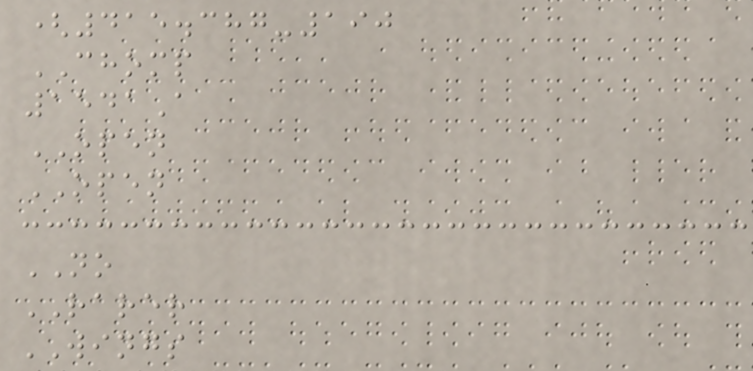(415.387-190
CHOMP
1541A
OPEN
OPEN
NO
RARER
WINGS
